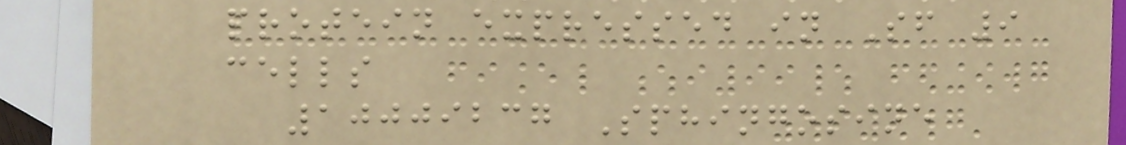protein expressed in Sf 9
cells
10009237 Sphingosine
